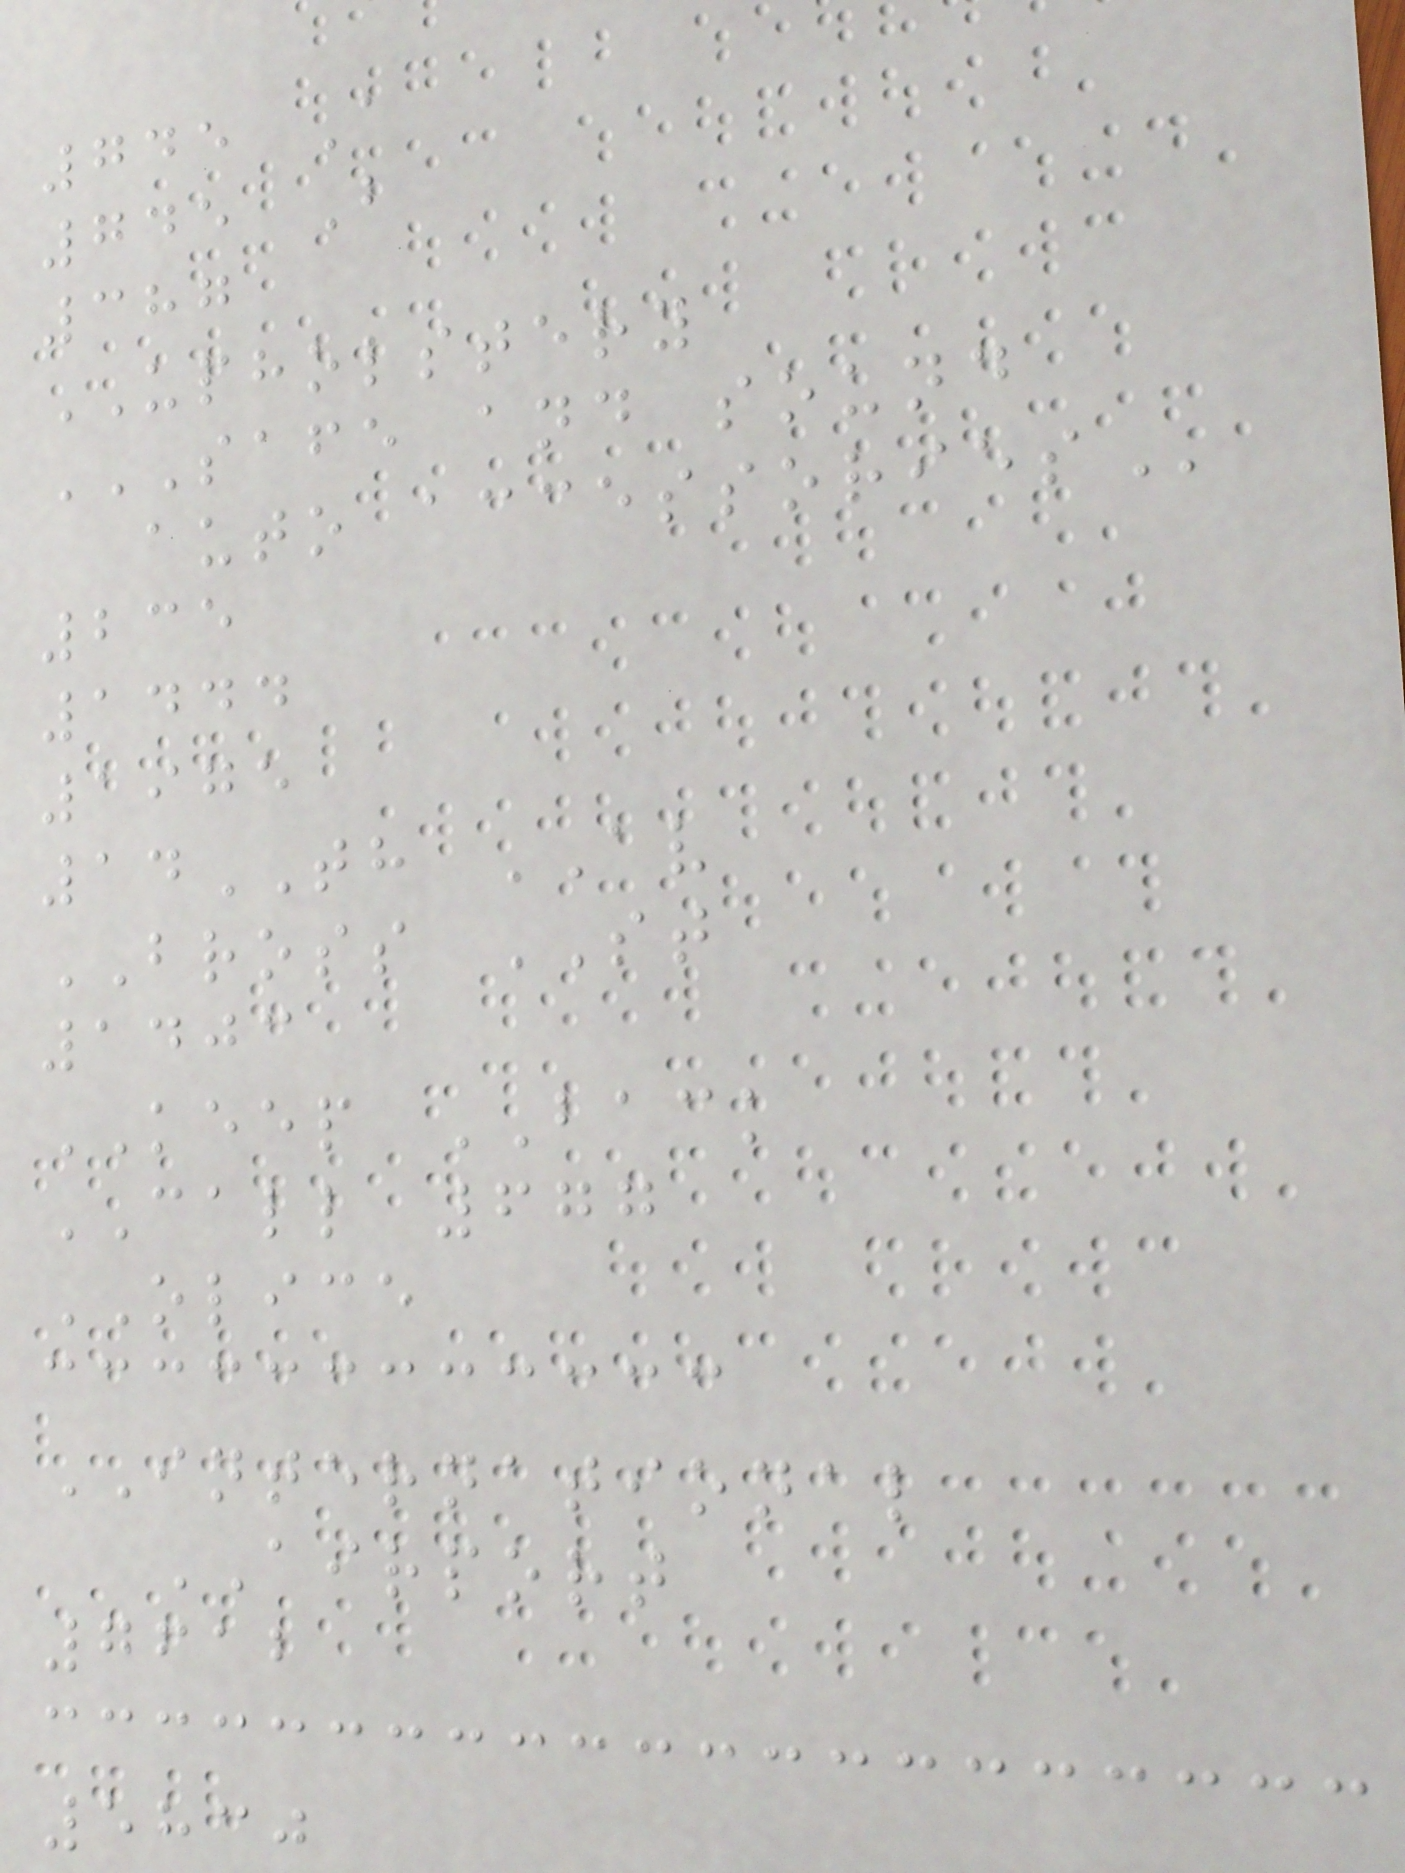745 A
745 B
387
UPHOLSTERY
SAFE AND SOUND
235
1444
1975
14TH AV
BROSS ST
1403
KEEP BACK
CALL 677
OLICE
INTERNATIONAL
AIRPORT
7612
5830
